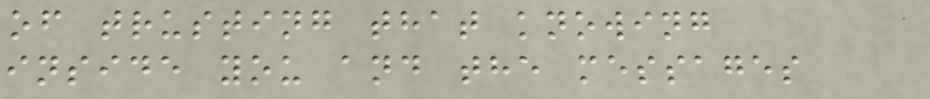of trusting that knowing
inside you and the messages
